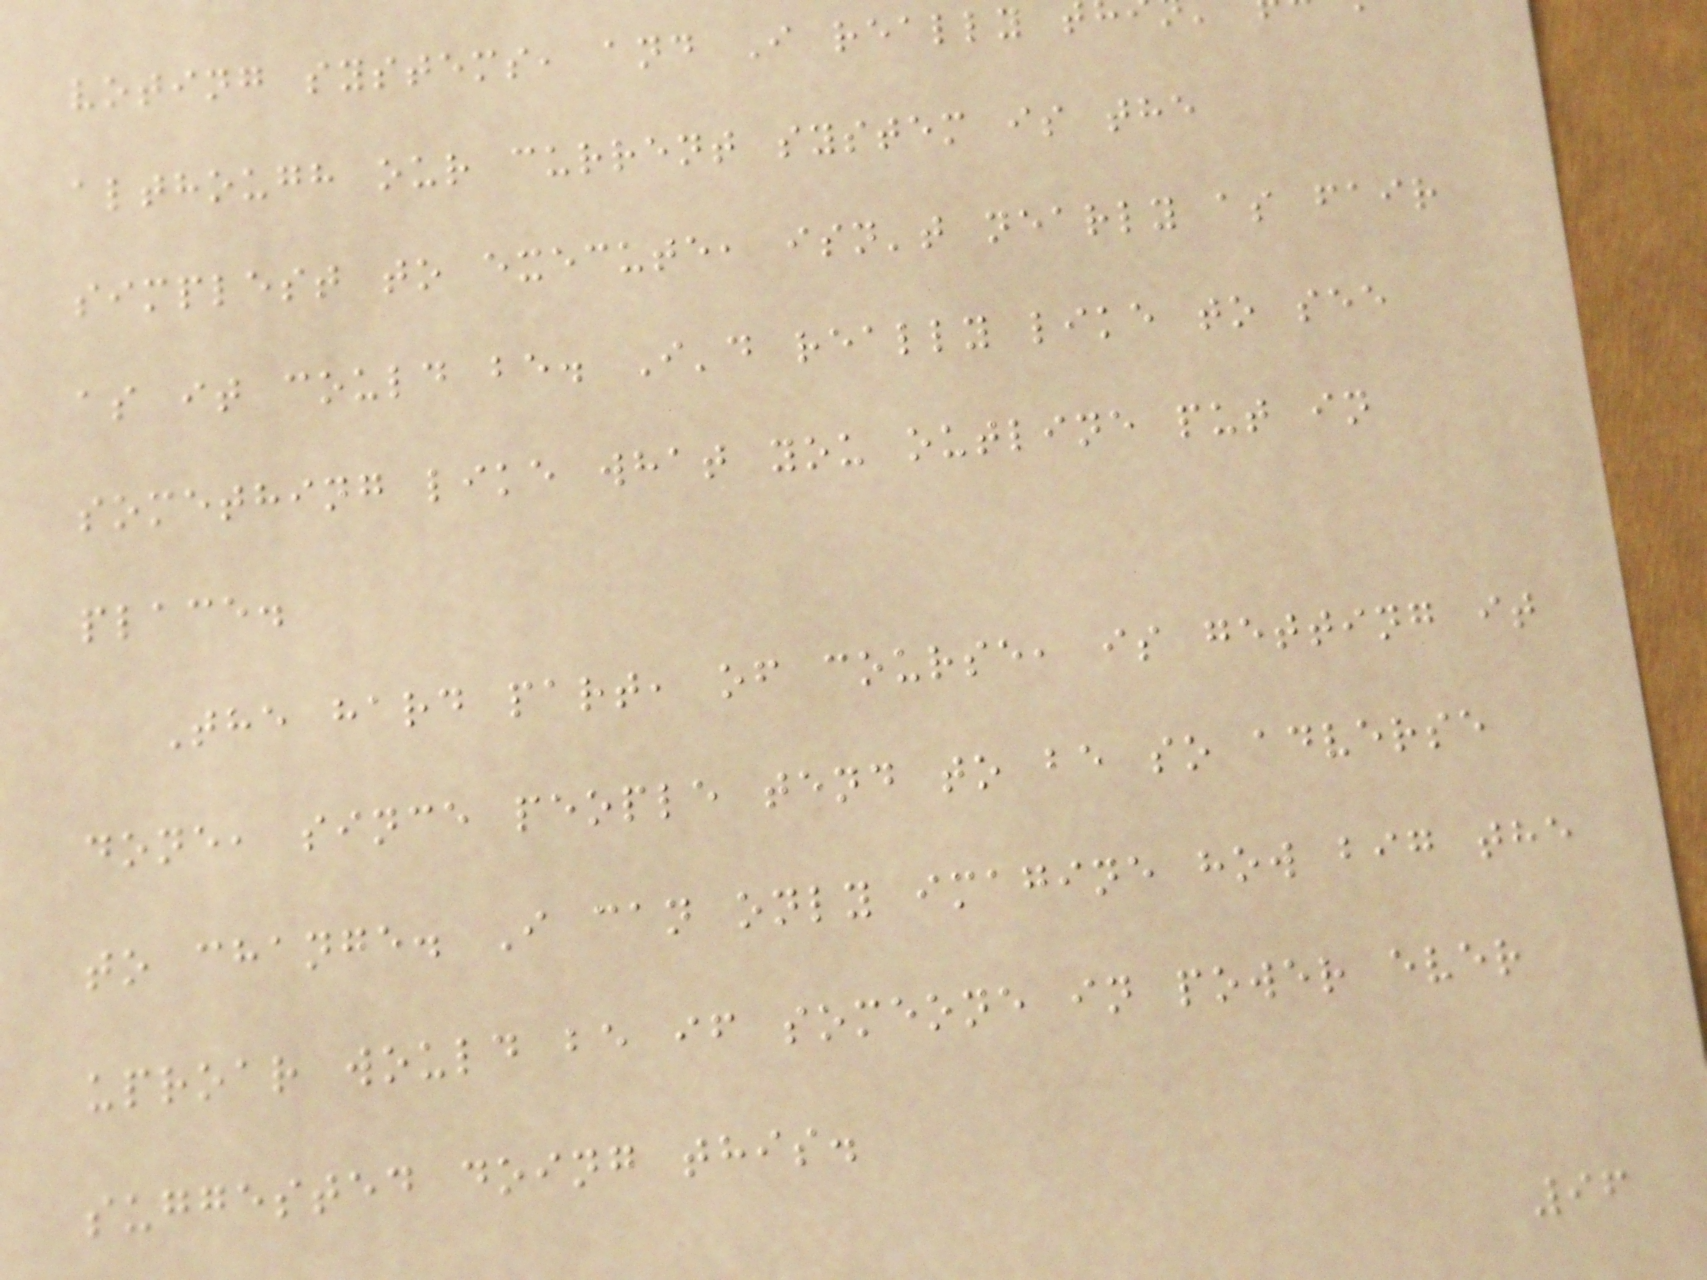voting systems, and I really t
although our current system is the
simplest to execute, isn't nearly as fair
as it could be. I'd really like to see
something like what you outline put in
place.
The hard part, of course, is getting it
done, since people tend to be so adverse
to change. I can only imagine how big the
uproar would be if someone in power ever
suggested doing this.
96
